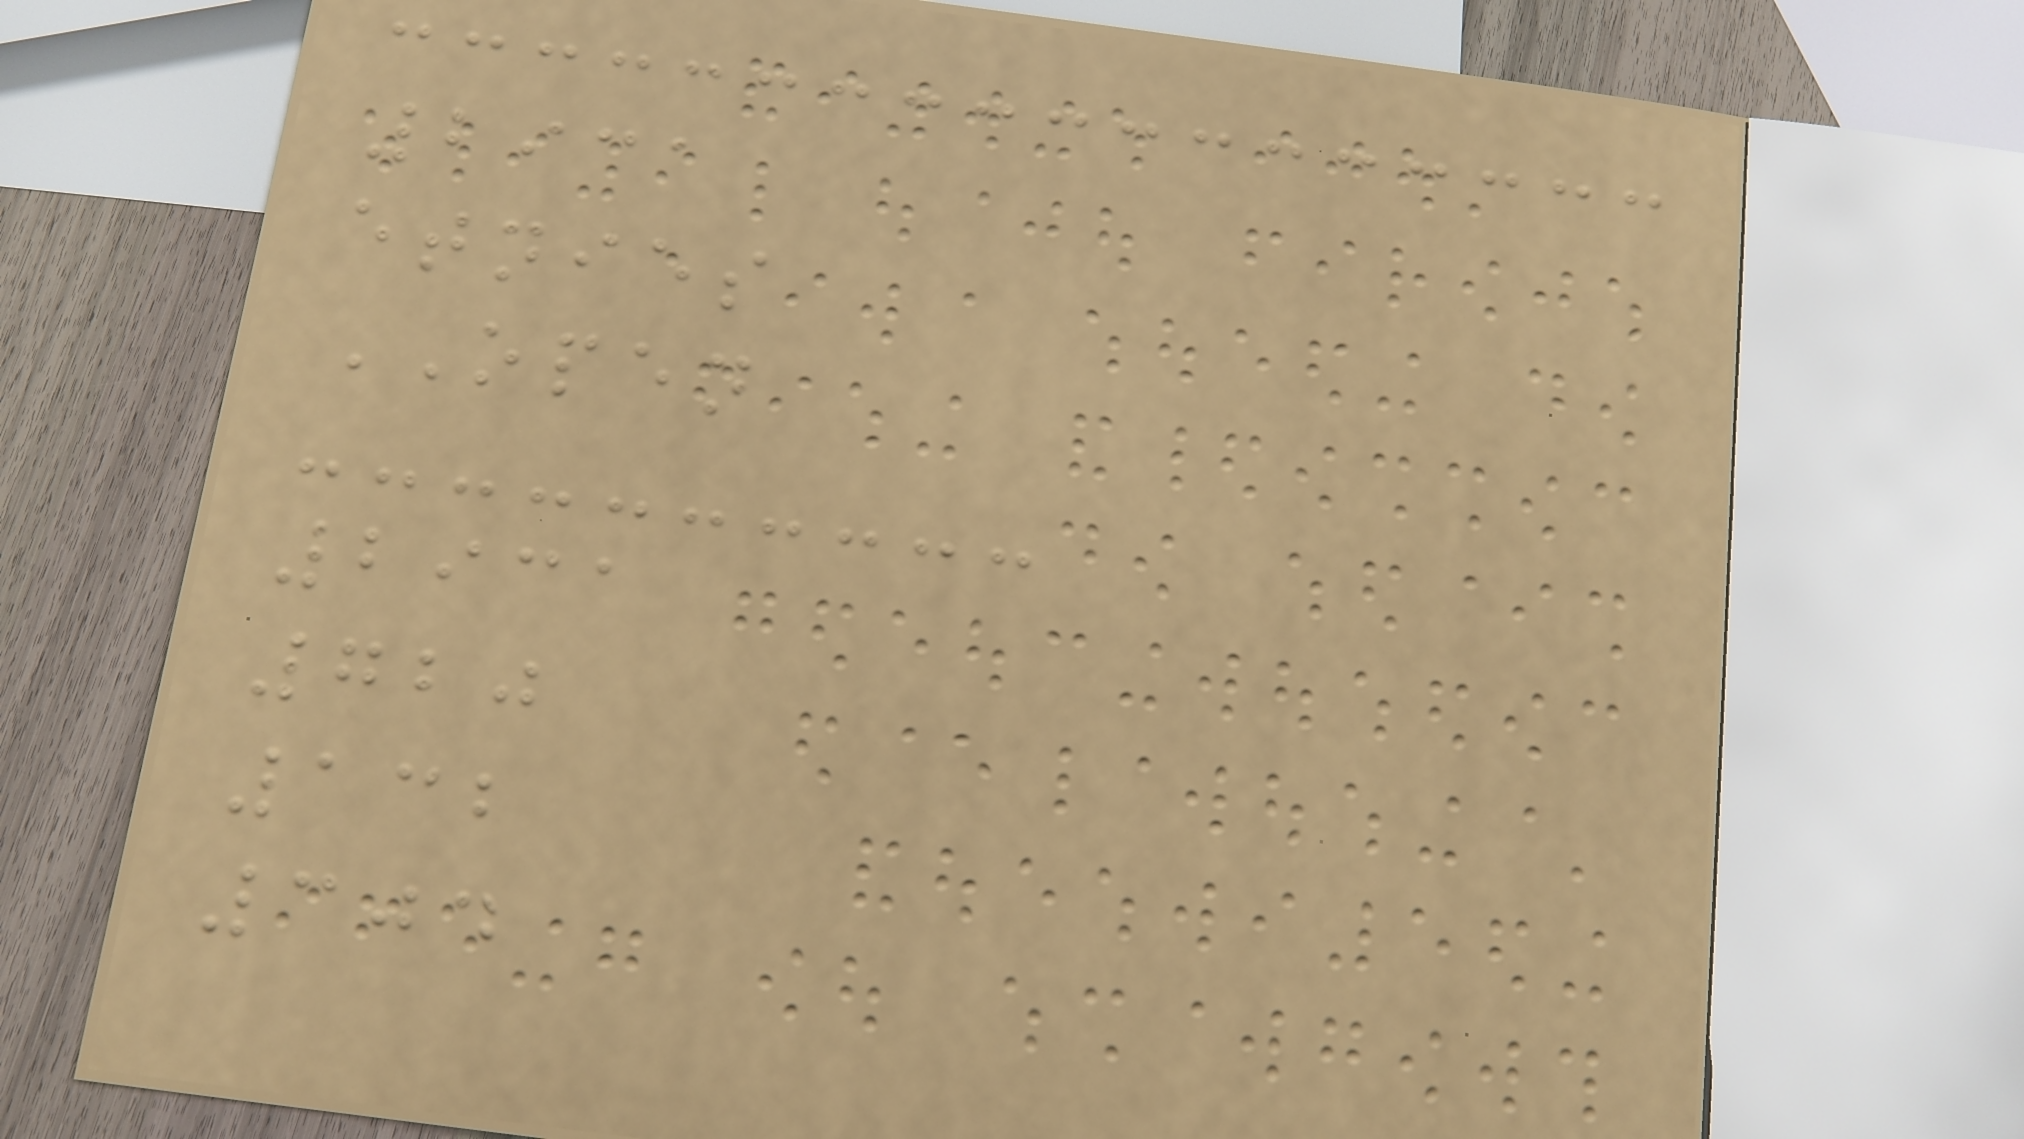2931
etnies
OPEN
2931
720
132
304
